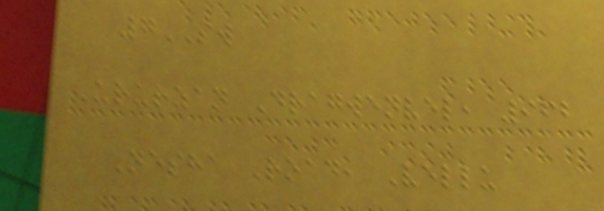7SW
Ururzan Dragwenvel, 962
Nesha Road, Vellu
